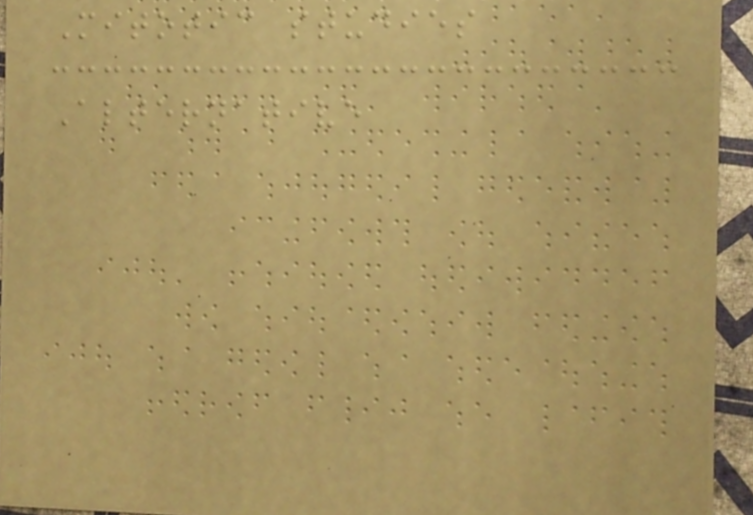Mitotic studies
Alternative
